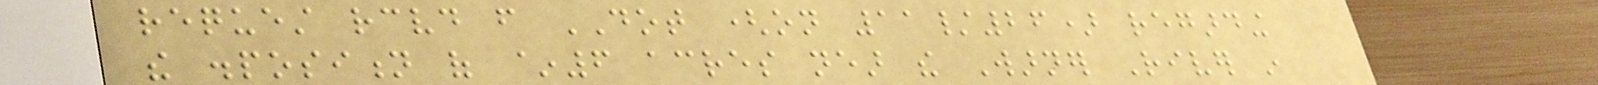request received from DOT (on 11/26) regarding
the disposition of ~6 acres near the Warner River in
